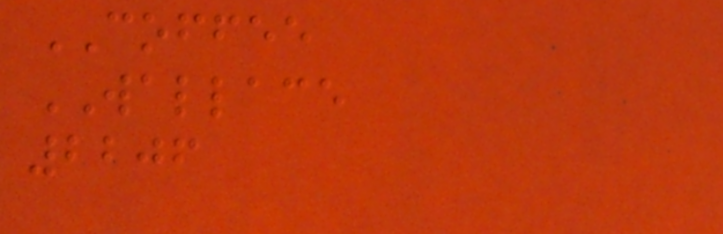COFFEE
WALLACE
2206
